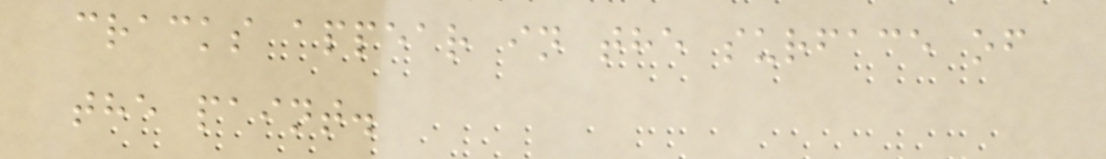cracks appear in the surface of
the paint.
